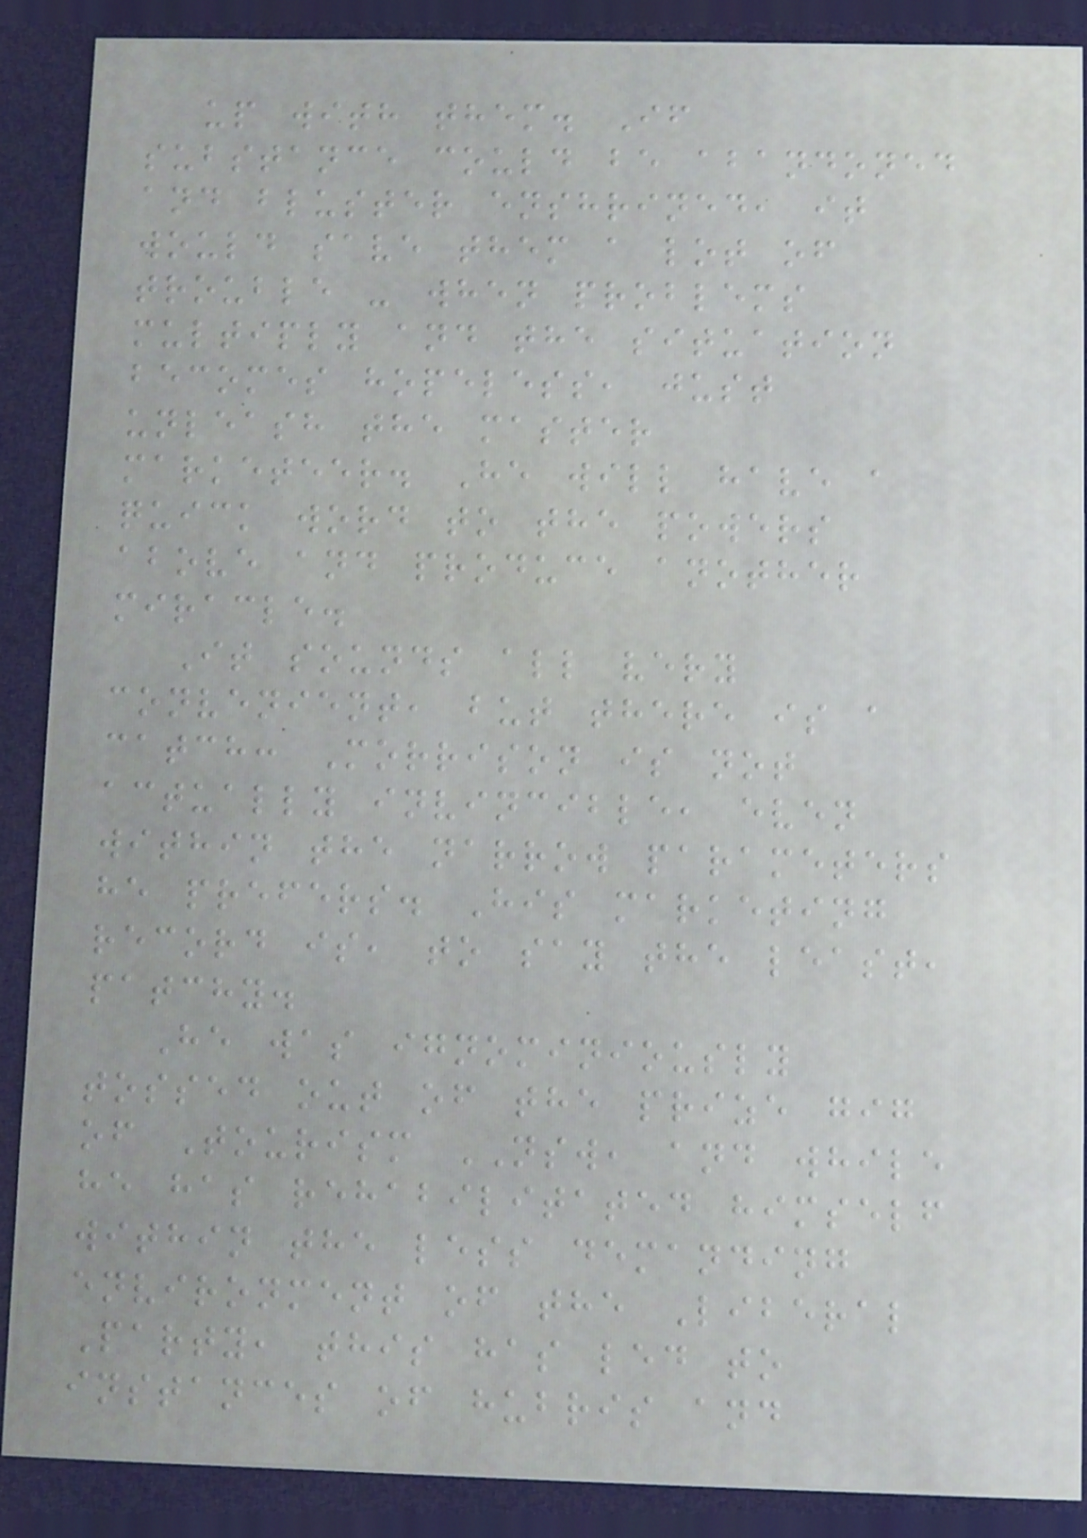up with them. If
substance could be abandoned
and bluster enshrined, it
would save them a lot of
trouble - when problems
multiply and the situation
becomes hopeless, just
unleash the master
marketeer. He will have a
quick word to the powers
above and produce another
miracle.
It sounds all very
convenient, but there is a
catch: Morrison is not
actually invincible, even
within the narrow parameters
he prefers. His marketing
record is, to say the least,
patchy.
He was ignominiously
tossed out of the prize gig
of Tourism NSW, and while
he has rehabilitated himself
within the less demanding
environment of the Liberal
Party, this has led to
instances of hubris and
